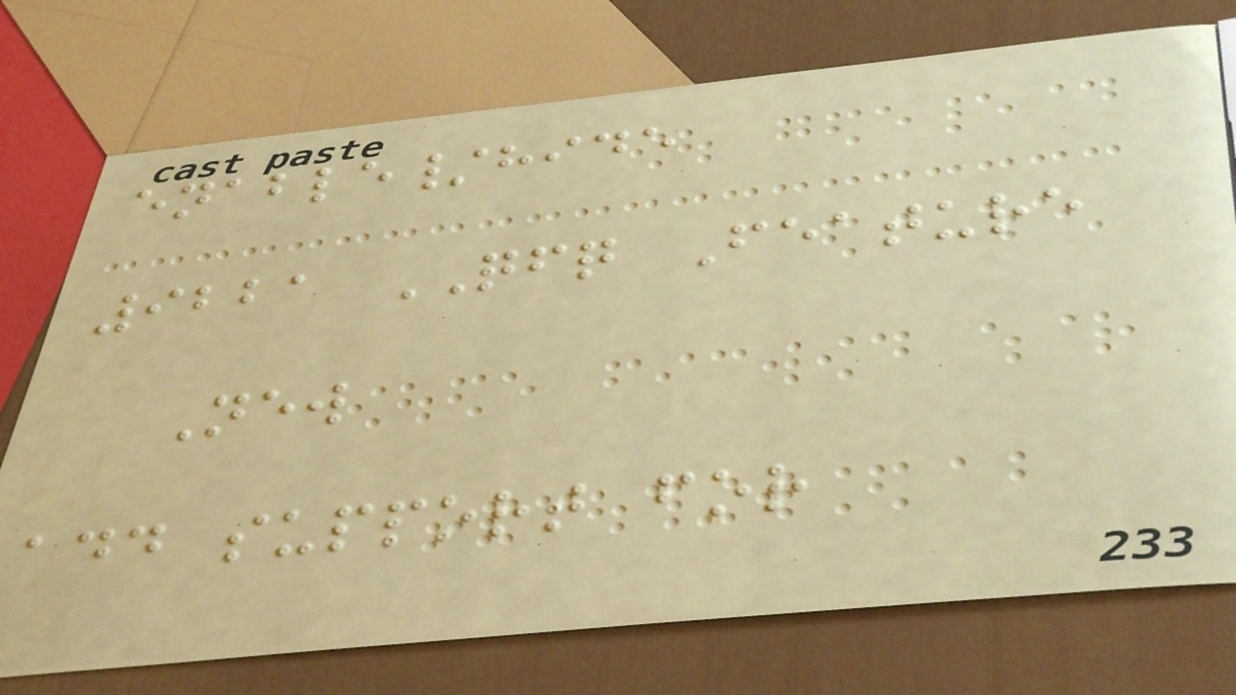enable/hide
9221 QFQ Feature
New
add support for
